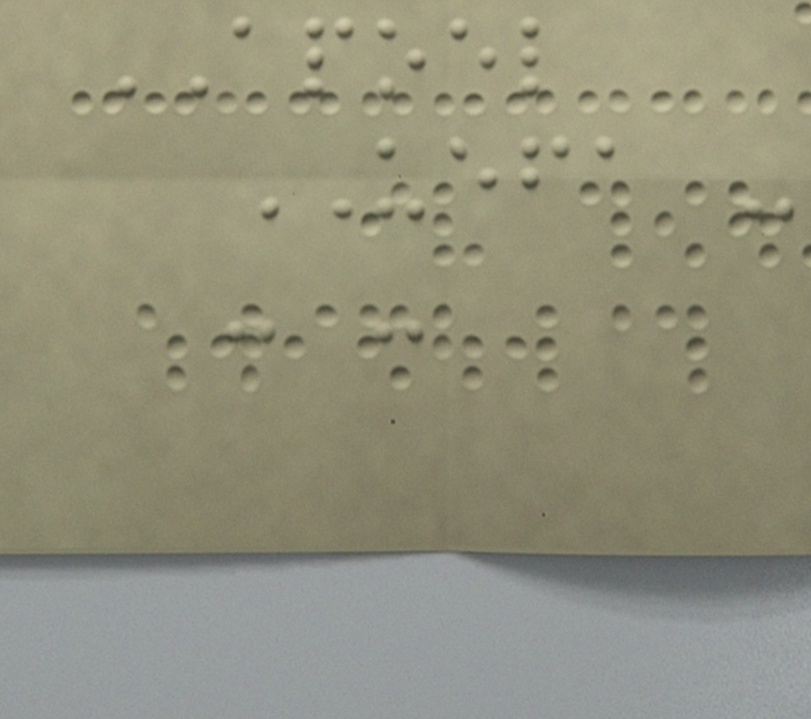APOEL
UEFA -
- -
